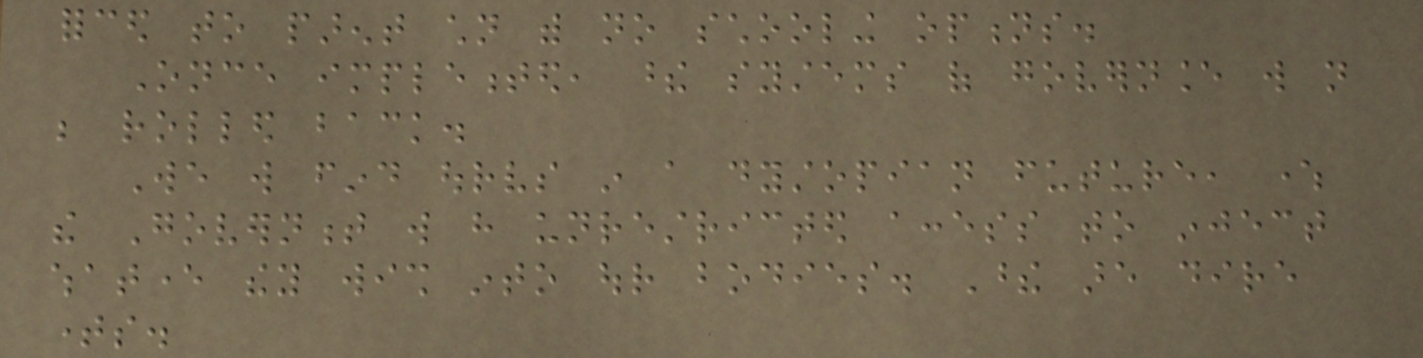forced to parent children with no schooling options.
Once implemented, these systems of governance will not
be rolled back.
We will find ourselves in a dystopian future, where
the Government will have unrestricted access to inject
whatever they wish into our bodies. These are dire
times.
